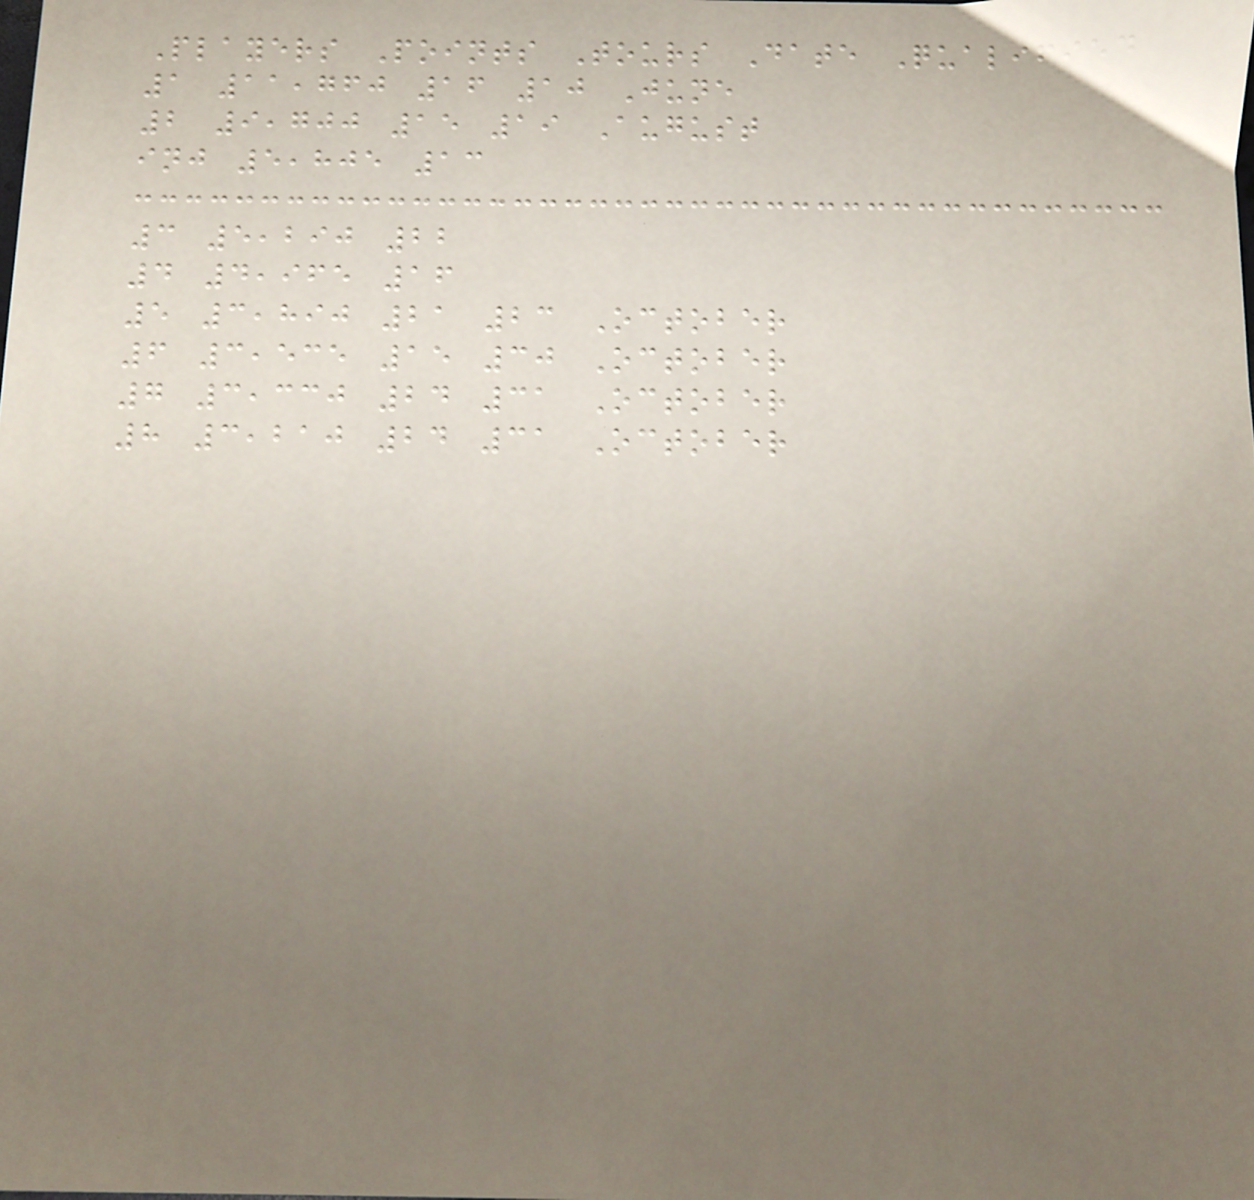Players Points Tours Date Qualified
1 11,760 16 10 June
2 9,700 15 19 August
inj 5,805 13
3 5,290 22
4 4,965 16
5 3,890 21 23 October
6 3,535 15 30 October
7 3,330 24 31 October
8 3,210 24 31 October
